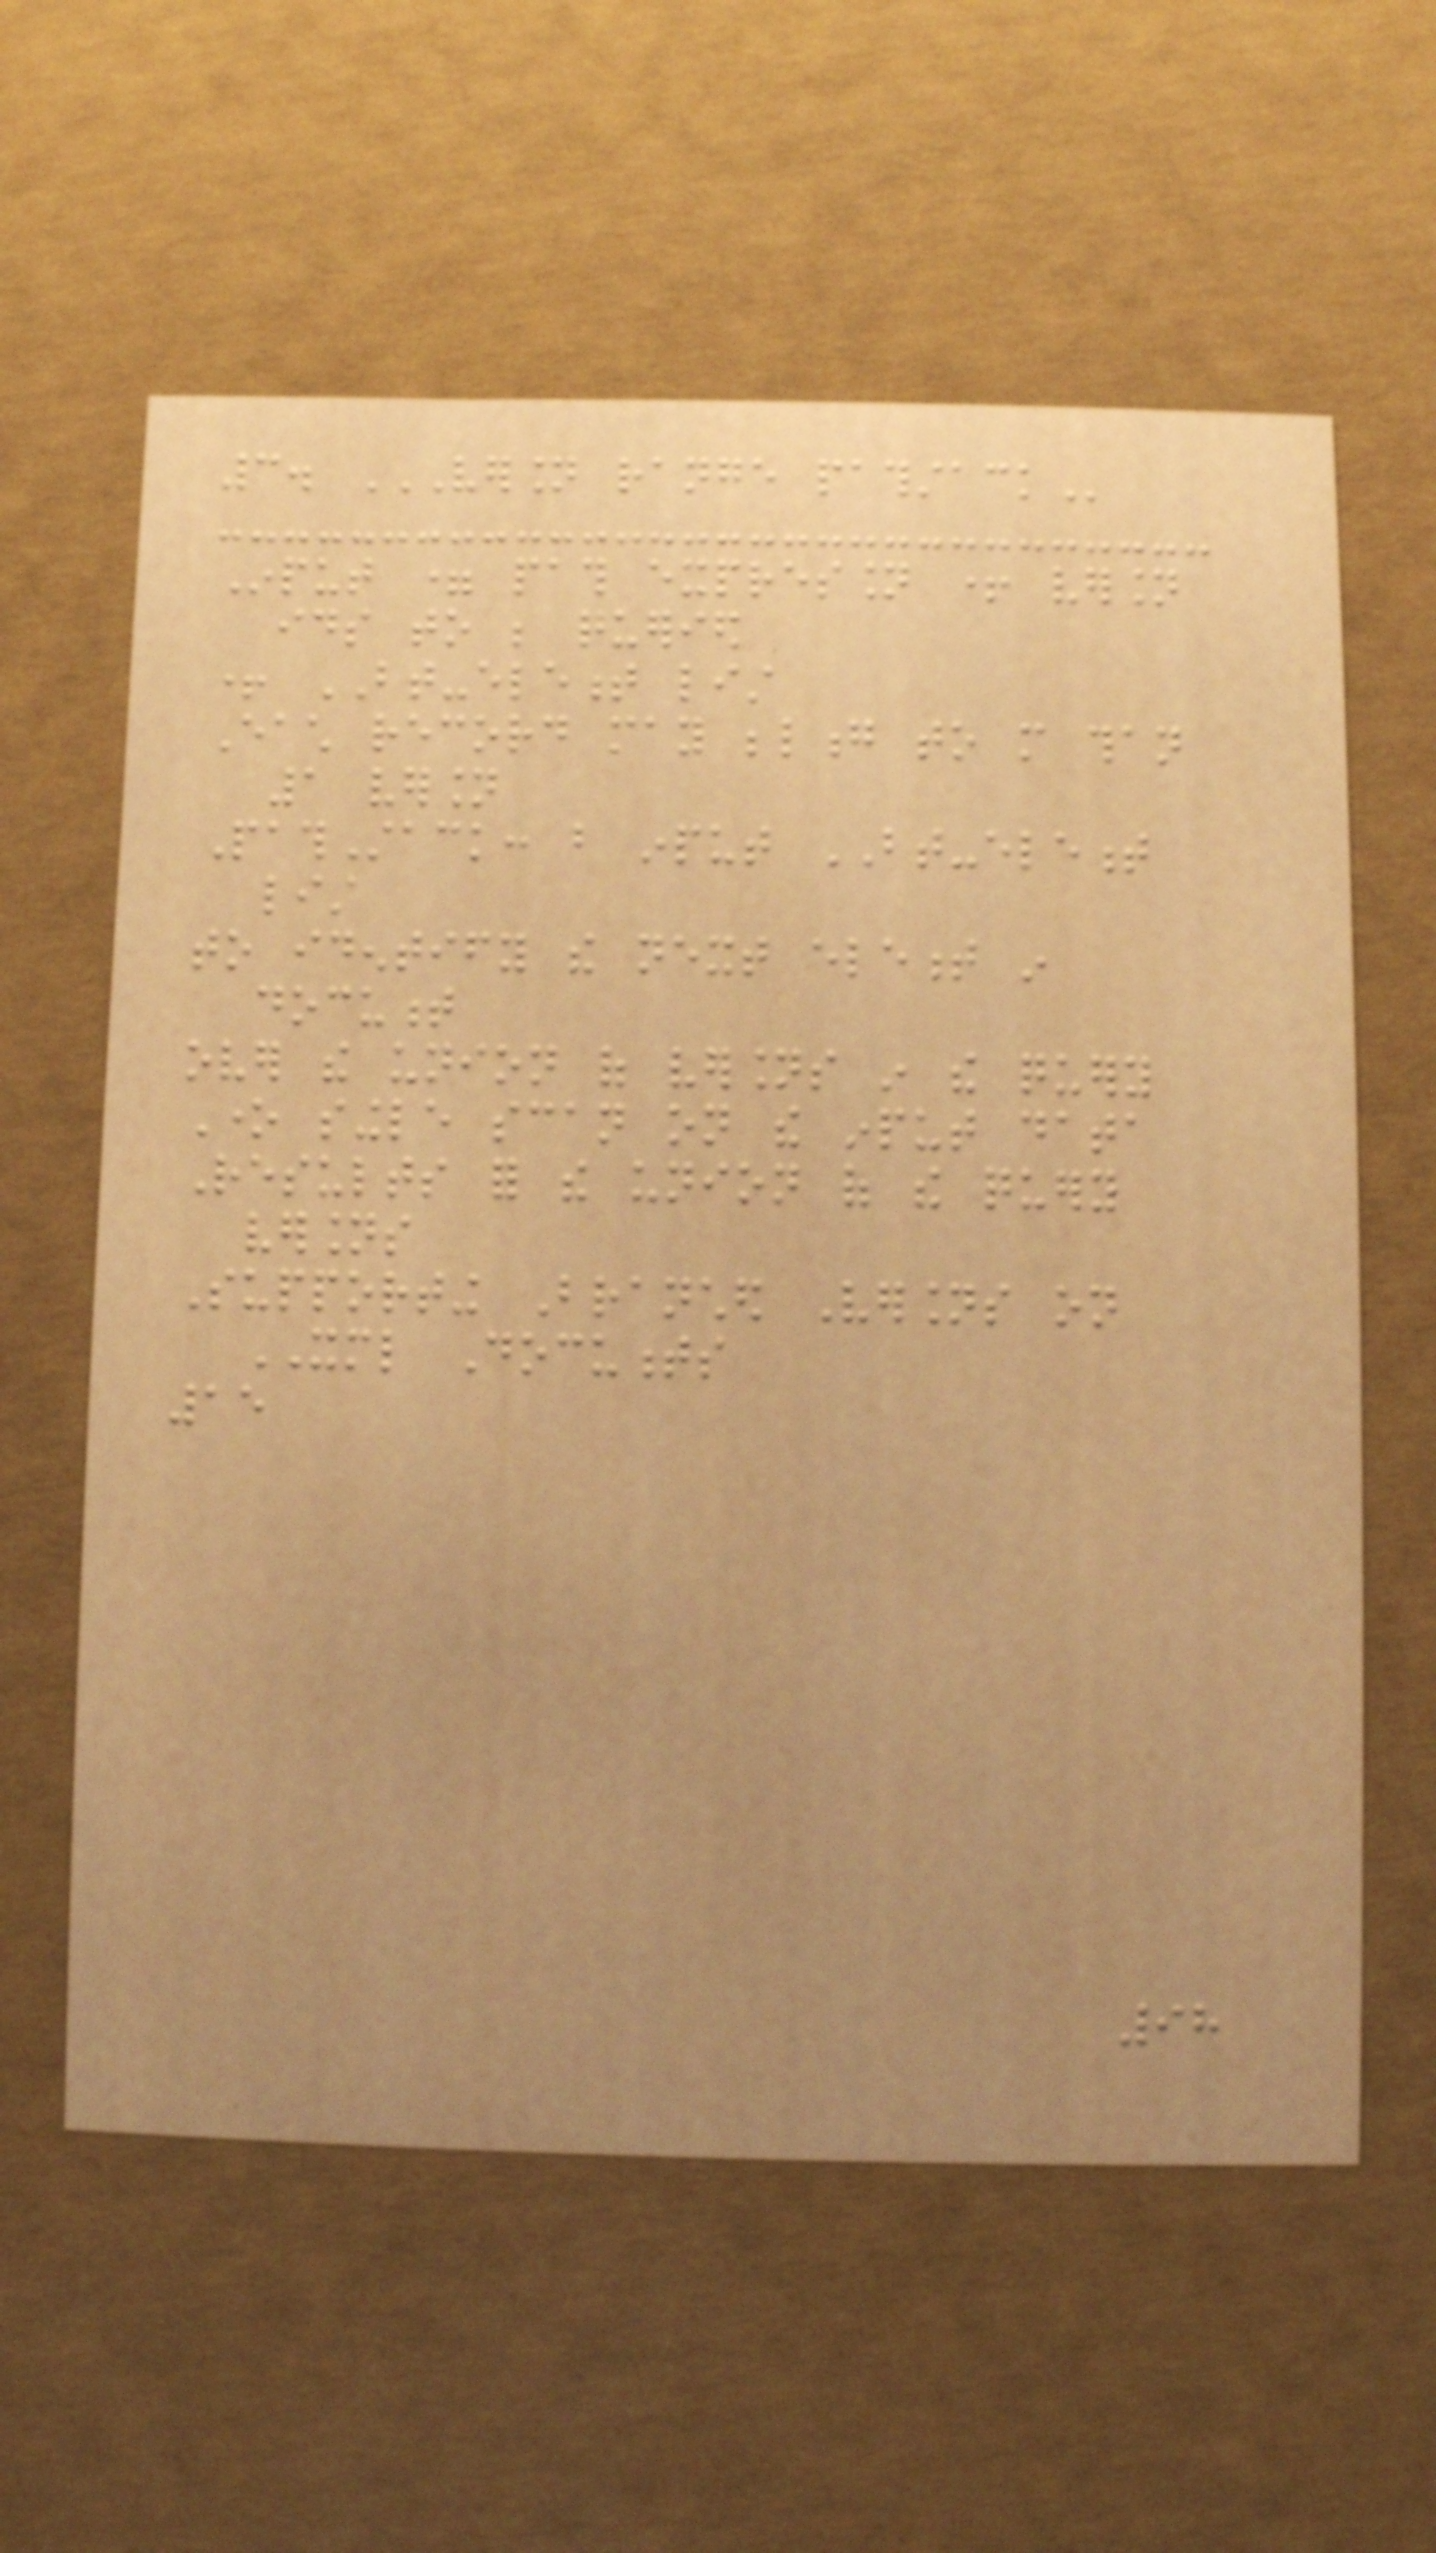3. VERSION RANGE PATHSTACK
Input = path expression + version
ids to be queried
+ BT-element list
Each record may belong to more than
1 version
PathStack: but input BT-element
list
to identify the next element in
document
over the union of versions in the query
One single scan on the input data
Results for the union of the query
versions
Supporting Branched Versions on
XML Documents
15
98
